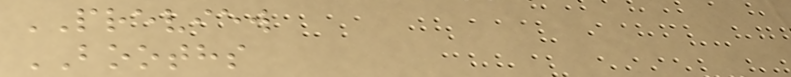PREVIEW
BOOTHS
